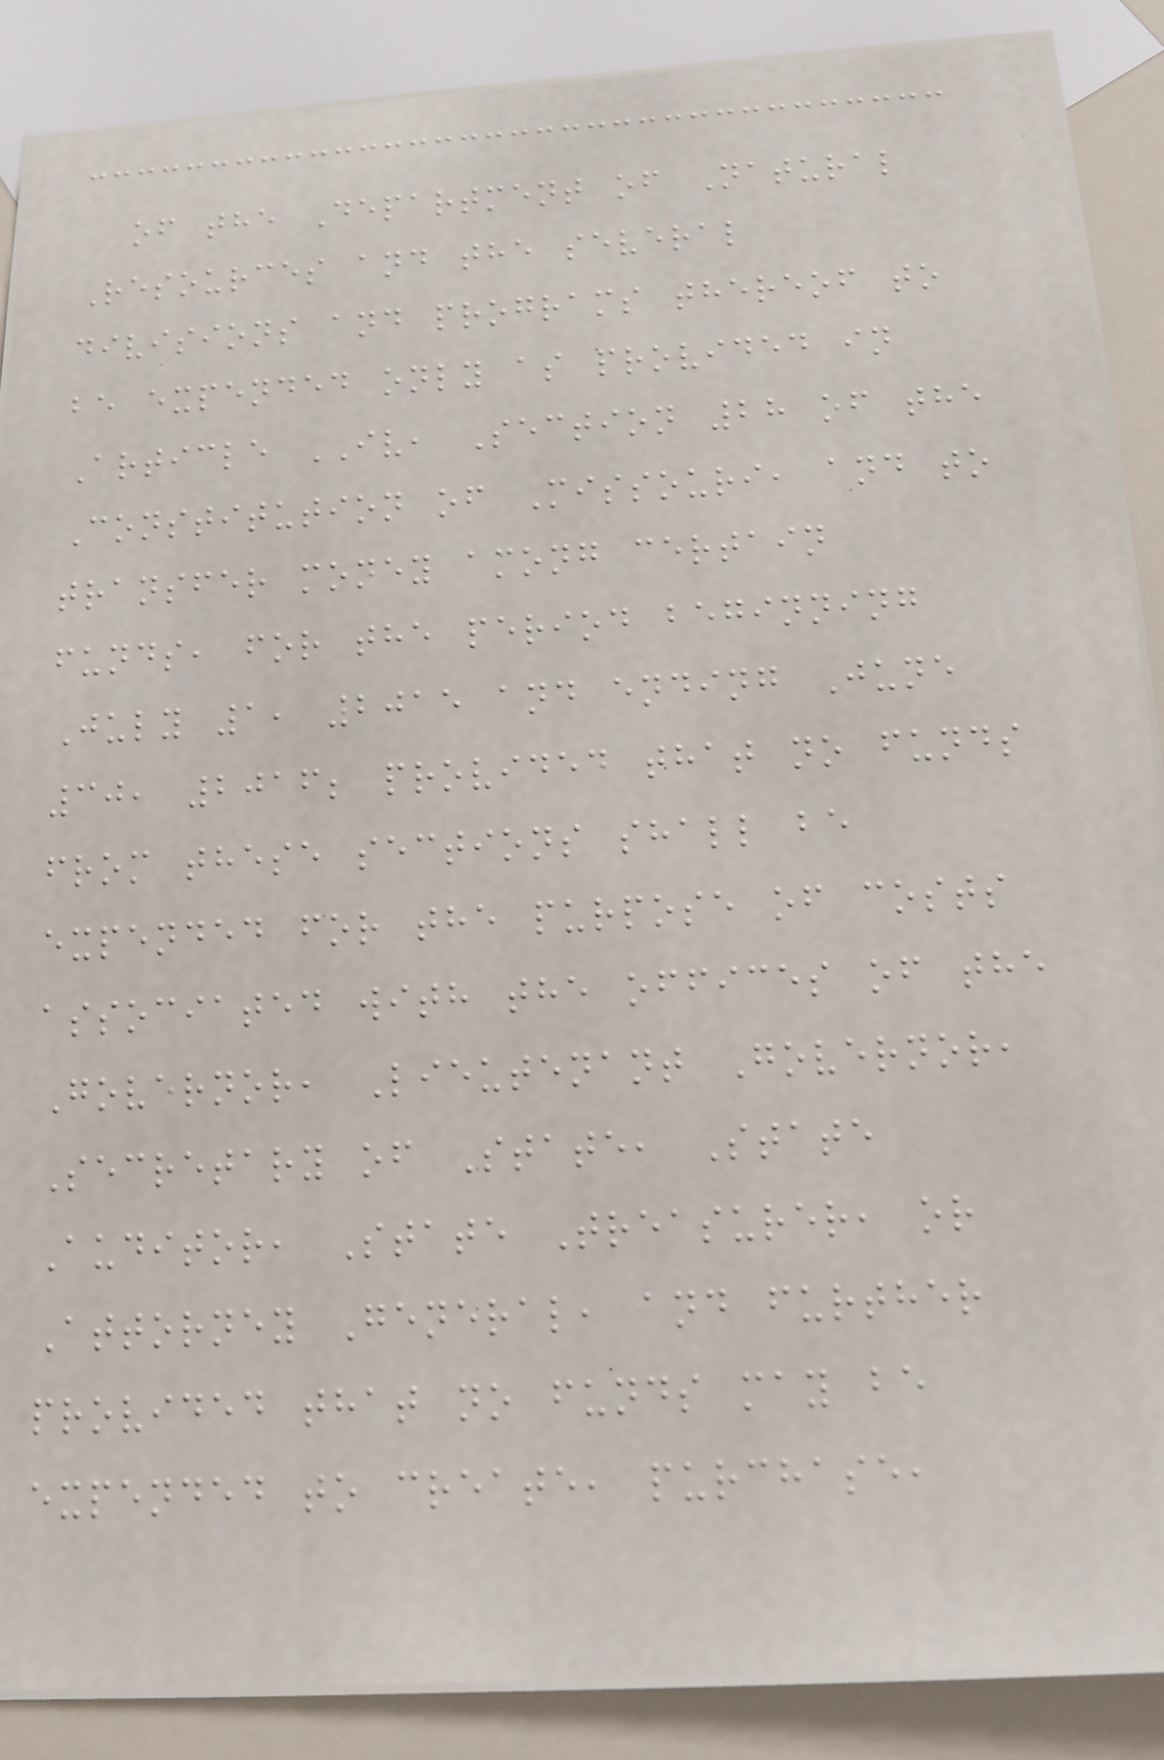of the Department of Natural
Resources and the several
divisions and programs thereof to
be expended only as provided in
Article IV, Section 28 of the
Constitution of Missouri, and to
transfer money among certain
funds, for the period beginning
July 1, 2015 and ending June
30, 2016; provided that no funds
from these sections shall be
expended for the purpose of costs
associated with the offices of the
Governor, Lieutenant Governor,
Secretary of State, State
Auditor, State Treasurer, or
Attorney General, and further
provided that no funds may be
expended to create, purchase,
